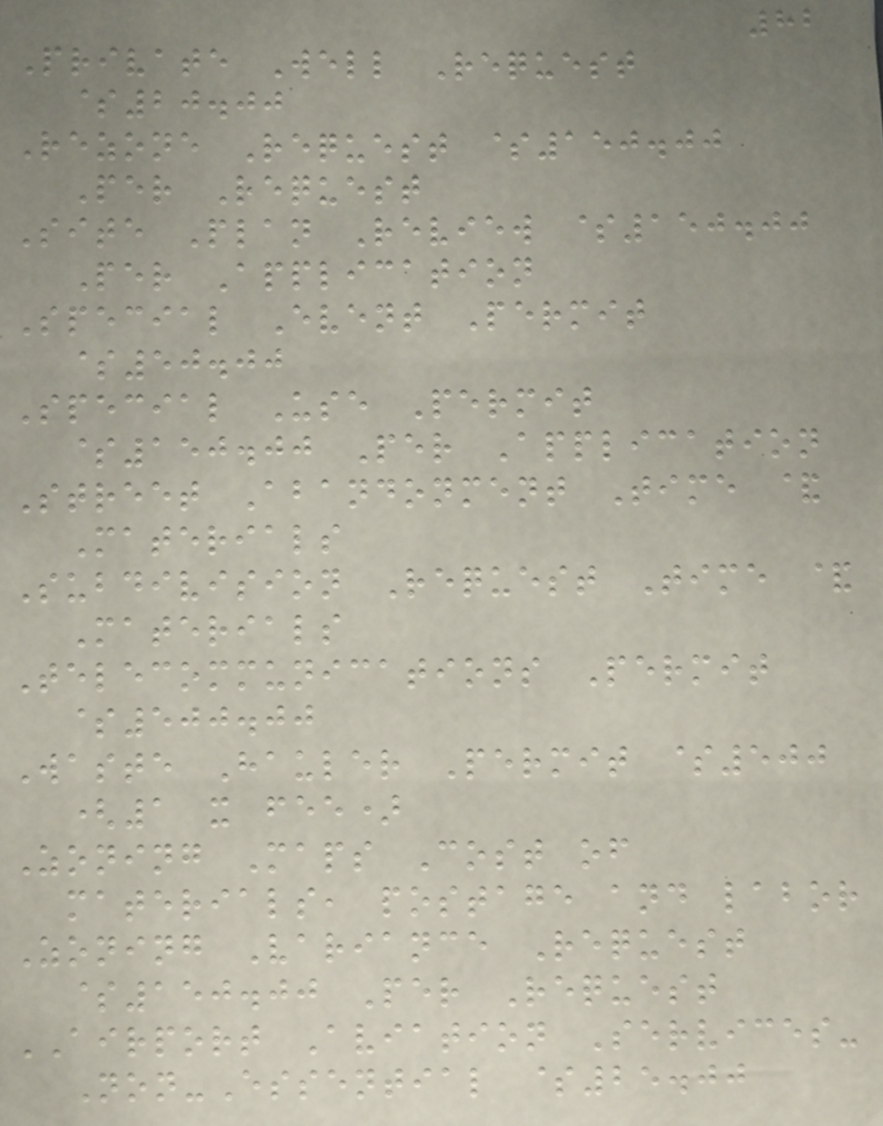82
Private Well Request
$20.00
Rezone Request $150.00
Per Request
Site Plan Review $150.00
Per Application
Special Event Permit
$50.00
Special Use Permit
$150.00 Per Application
Street Abandonment Time &
Materials
Subdivision Request Time &
Materials
Telecommunications Permit
$500.00
Waste Hauler Permit $500
(1 x fee)
Zoning Maps Cost of
materials, postage and labor
Zoning Variance Request
$150.00 Per Request
AIRPORT Aviation Services-
Non-Essential $25.00
